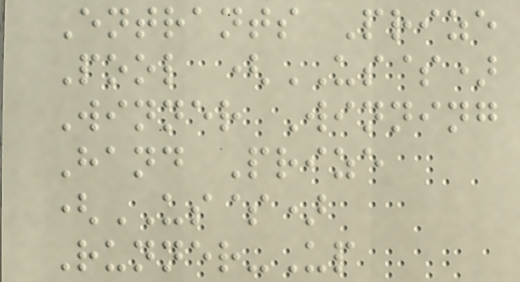Entrants Prize
Pool (US$)
Winner Winning
Hand Prize
(US$)
Runner-Up
